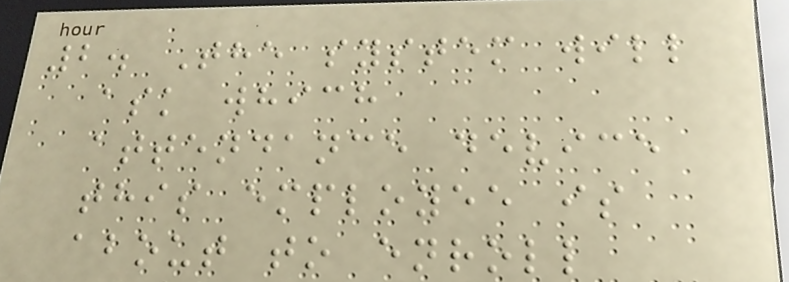2. The system will
ask which
attendance device
this employee is
about to enroll
